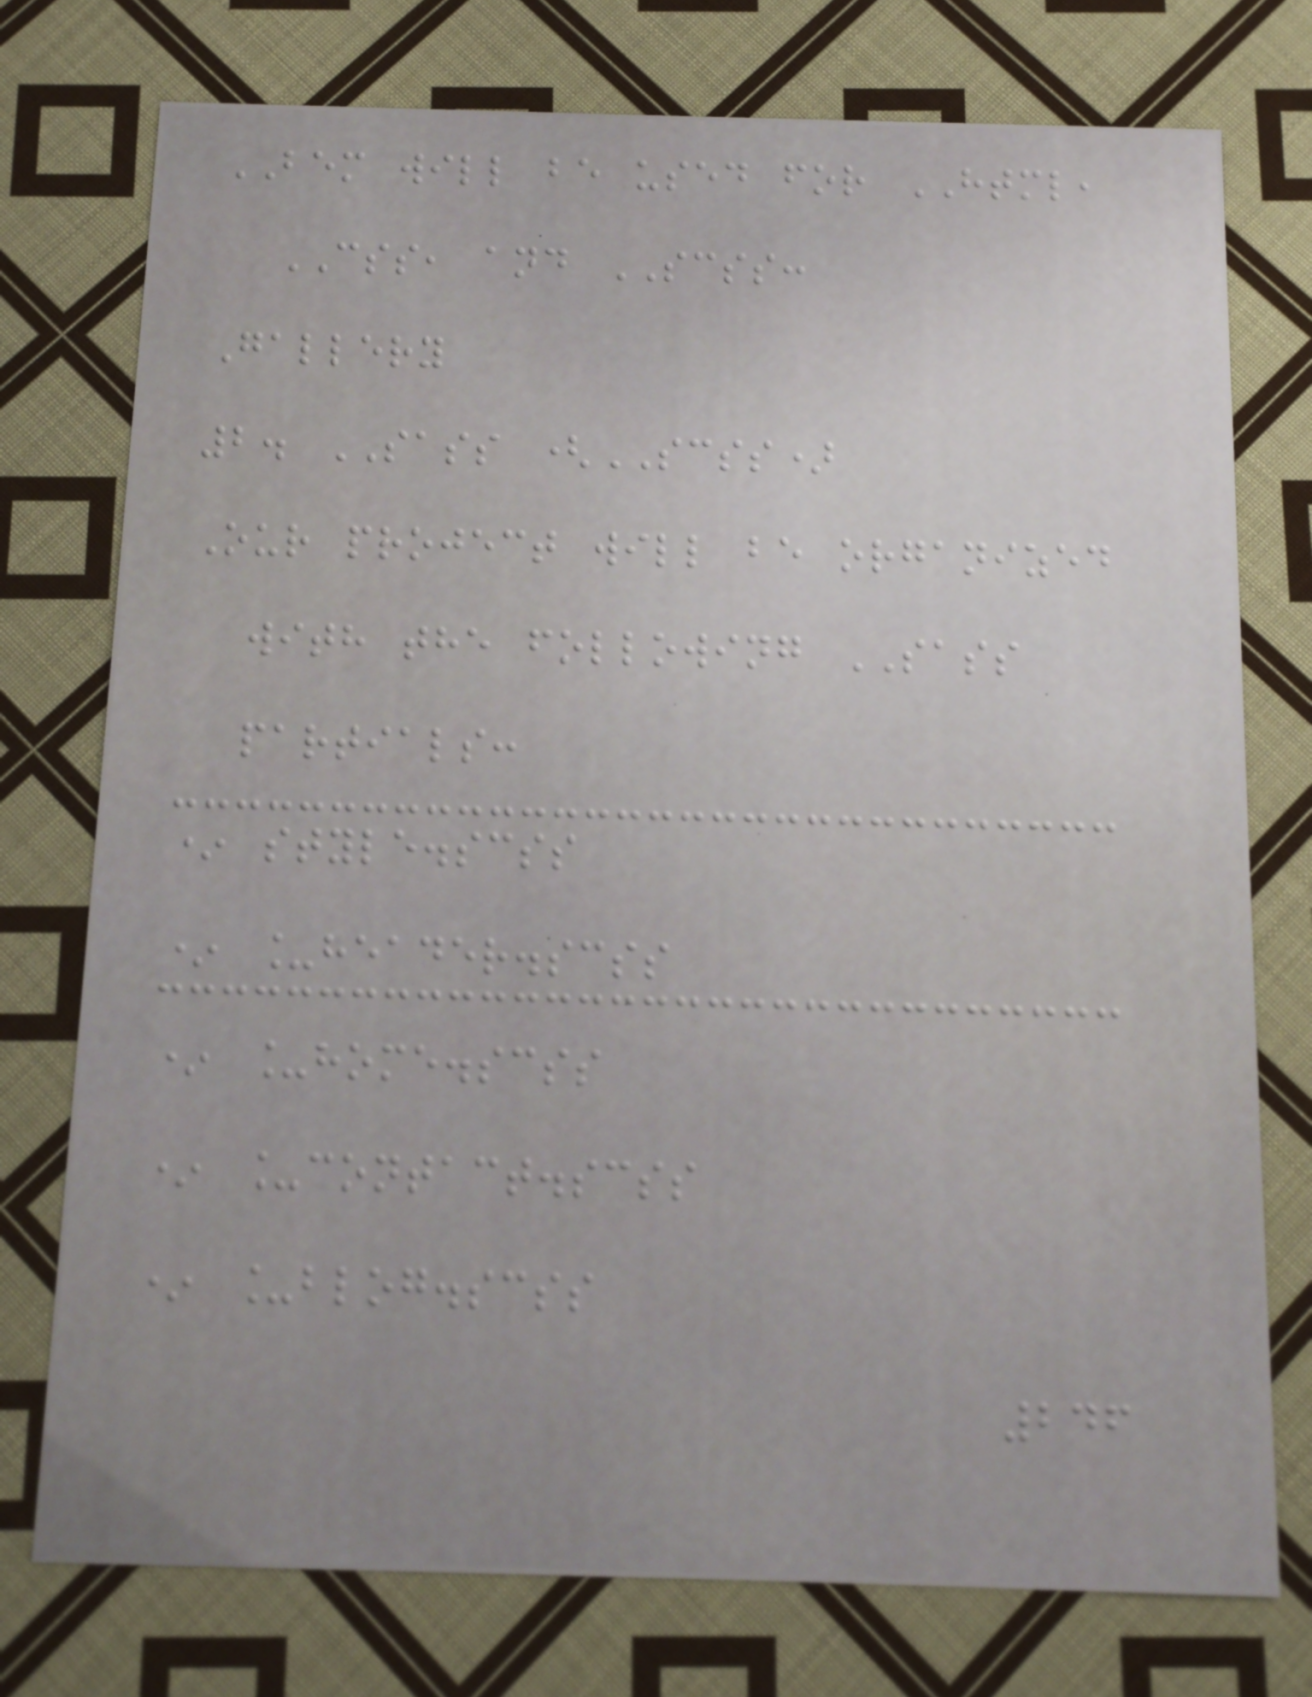BEM will be used for HTML,
CSS, and SCSS:
Gallery
2. SASS (SCSS)
Our project will be organized
with the following SASS
partials:
* style.scss
* _header.scss
* _home.scss
* _contact.scss
* _blog.scss
246
